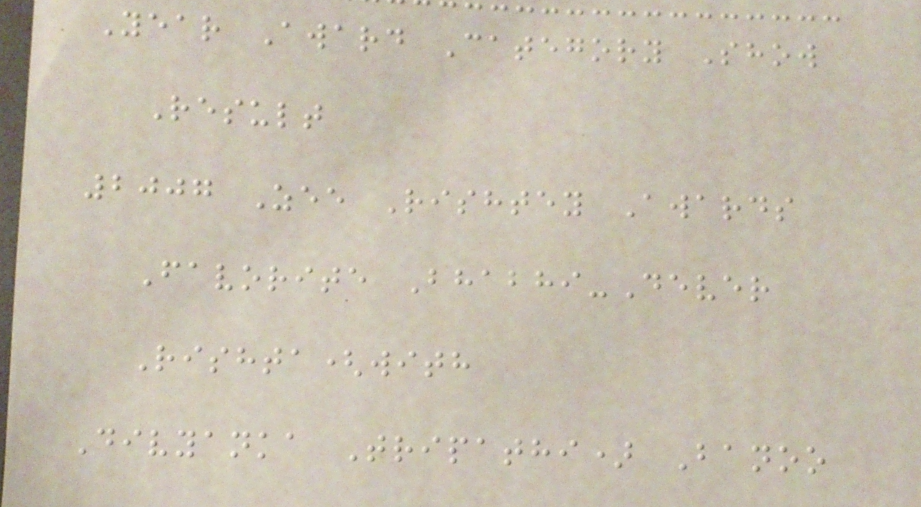Year Award Category Show
Result
2007 Zee Rishtey Awards
Favorite Bhabhi-Dever
Rishta(with
Divyanka Tripathi) Banoo
